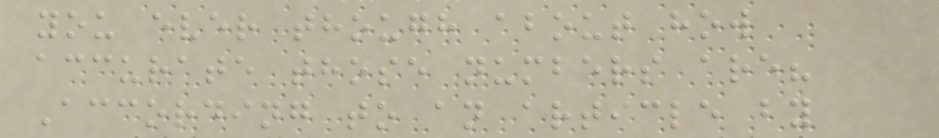you ever though about how
accurate those numbers are?
According to an article by
